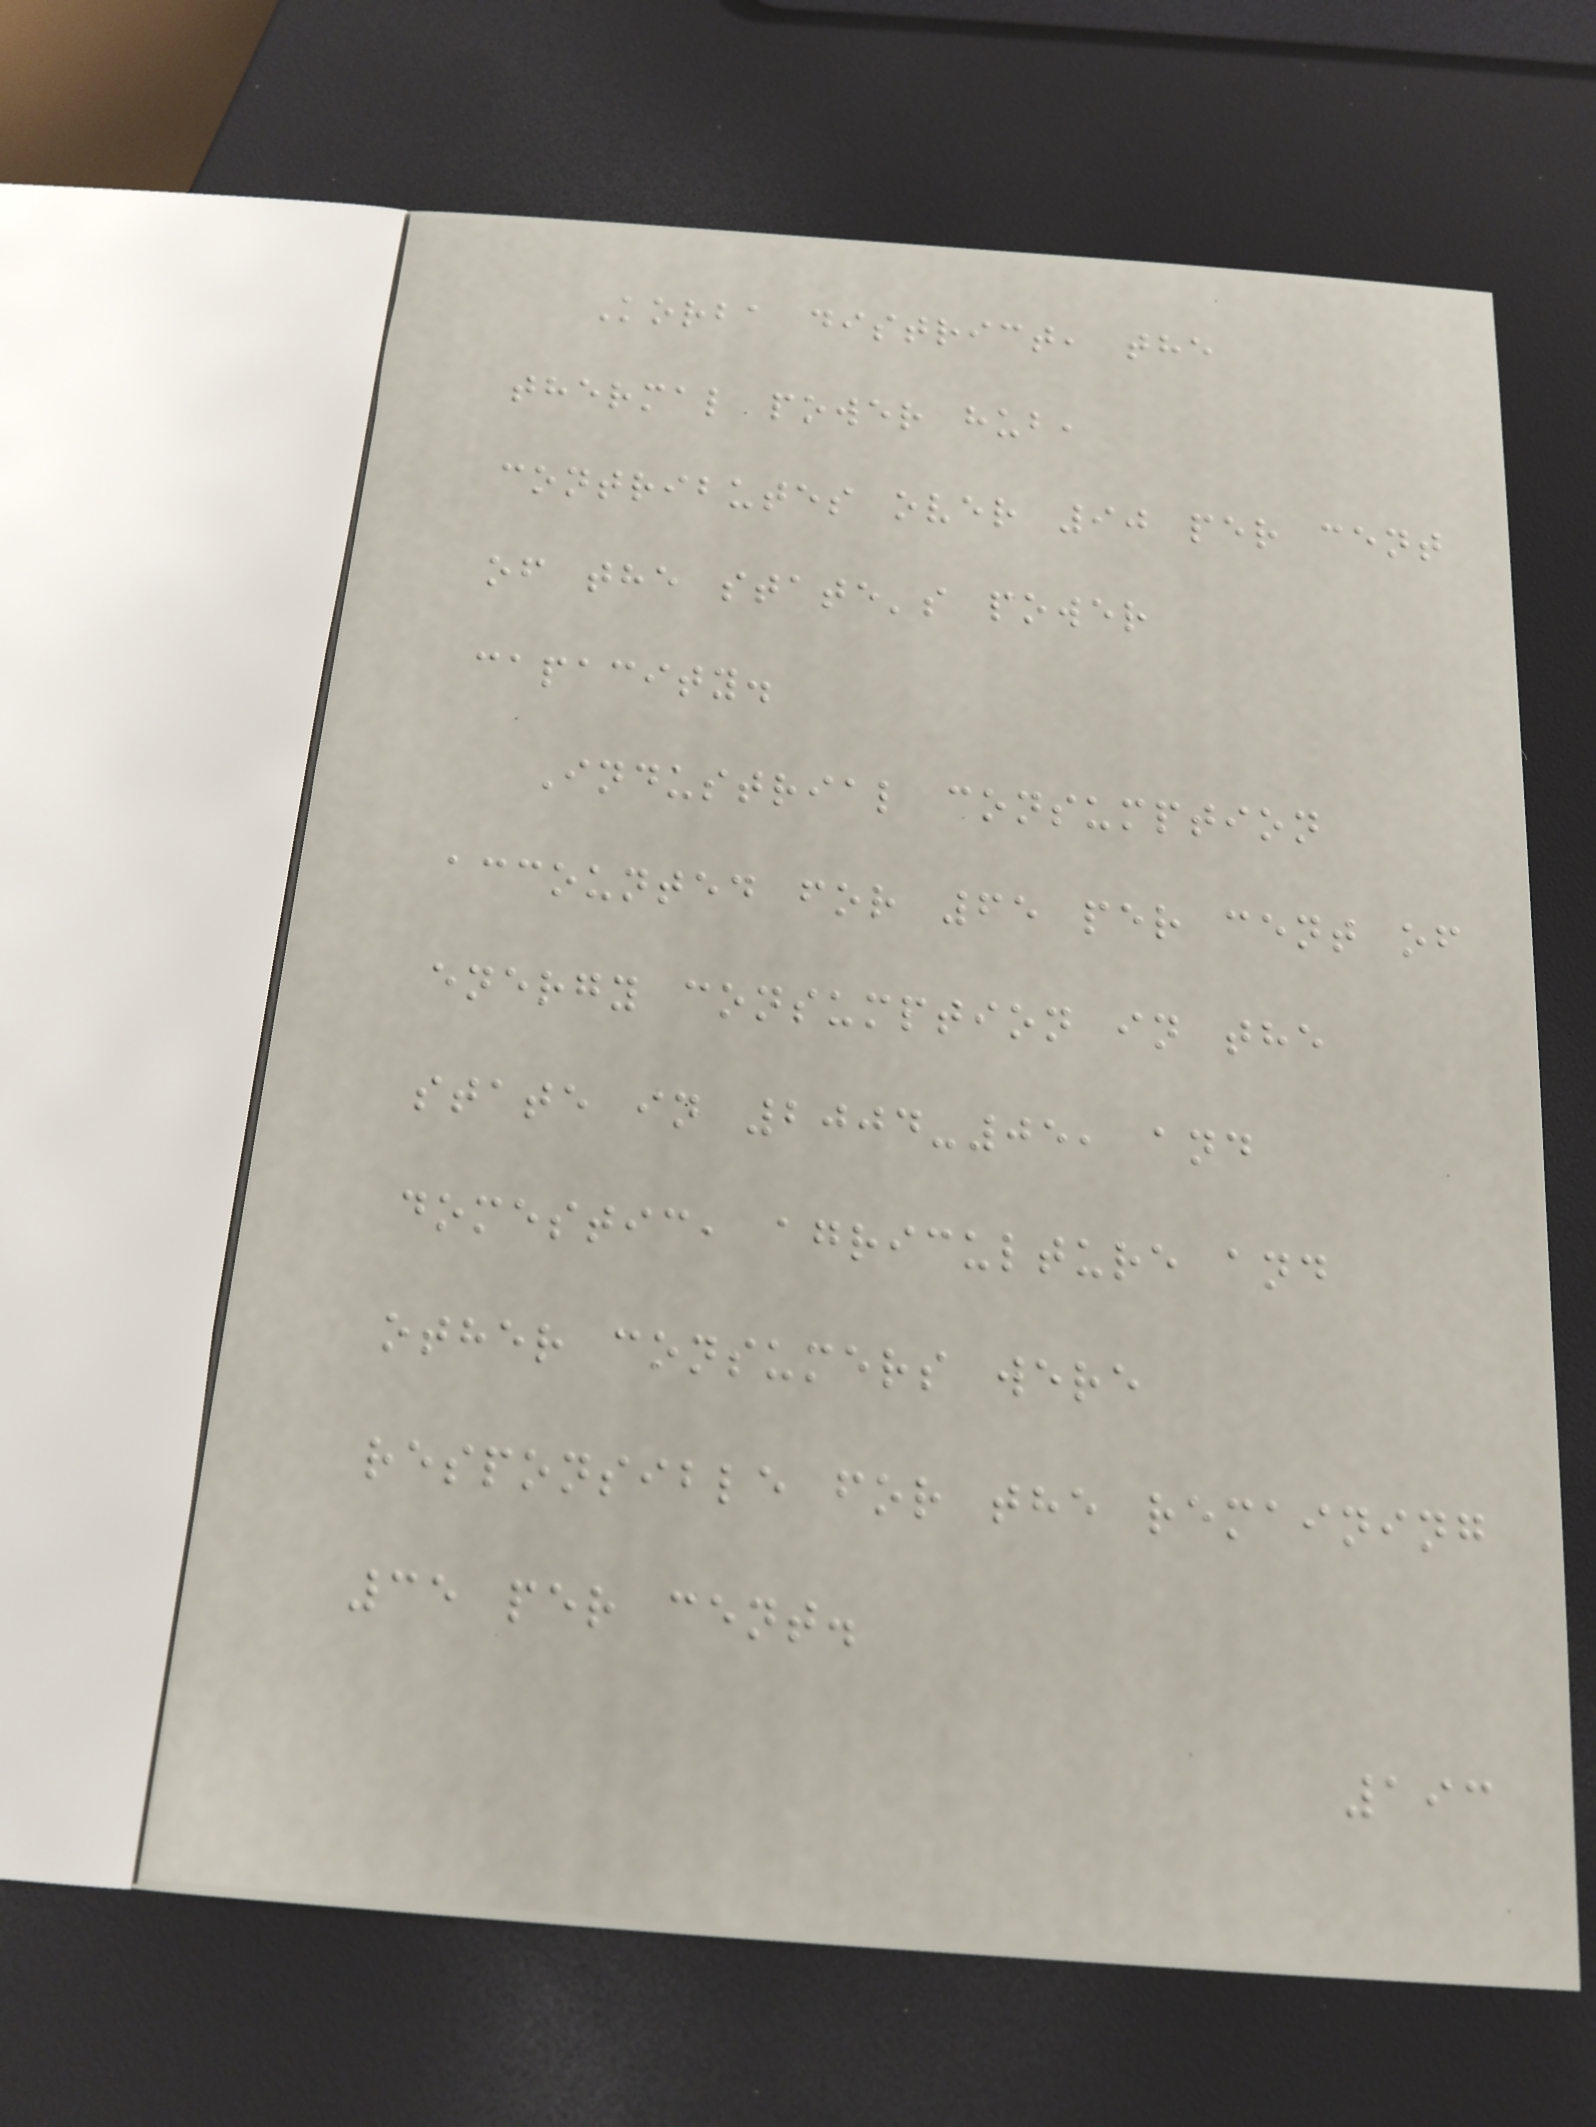Korba district, the
thermal power hub,
contributes over 90 per cent
of the state's power
capacity.
Industrial consumption
accounted for 65 per cent of
energy consumption in the
state in 2004-05, and
domestic, agriculture and
other consumers were
responsible for the remaining
35 per cent.
193
